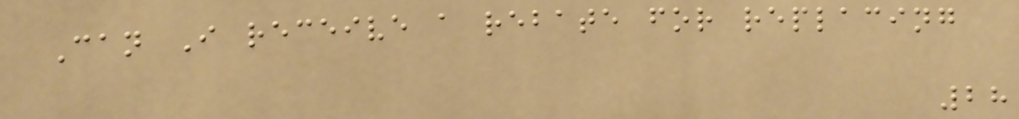Can I receive a rebate for replacing
28
